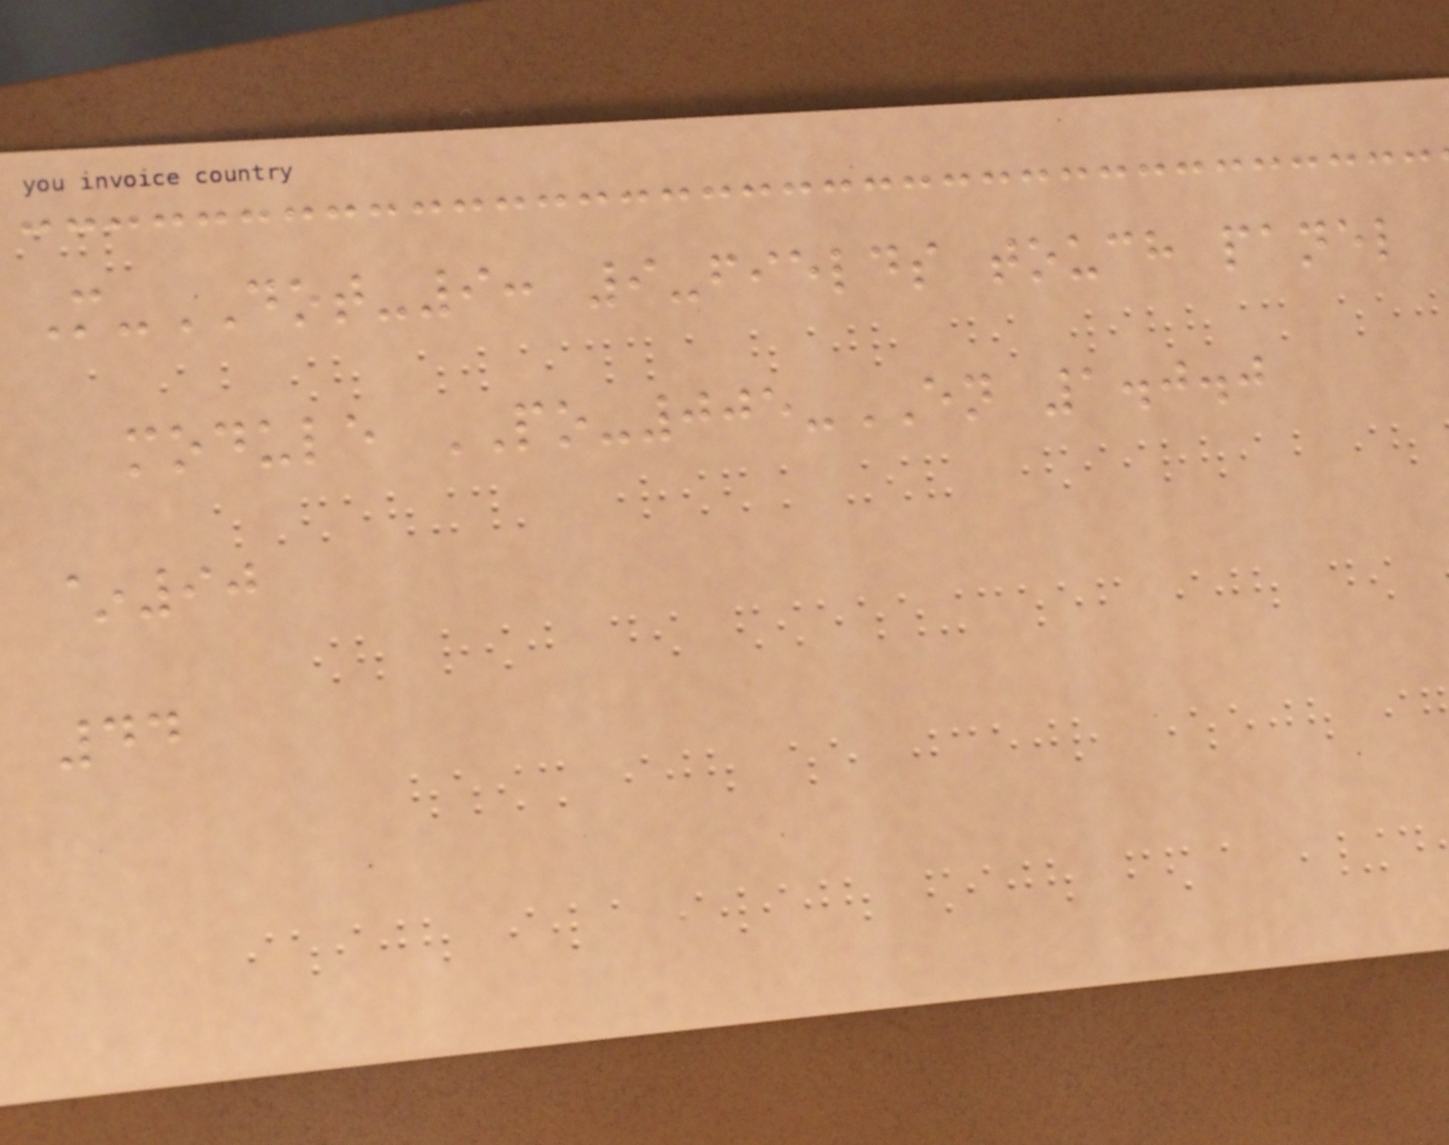M-DOT-9: 9-fields touch panel
module PO-005-EN 1.0.0
~90
44
